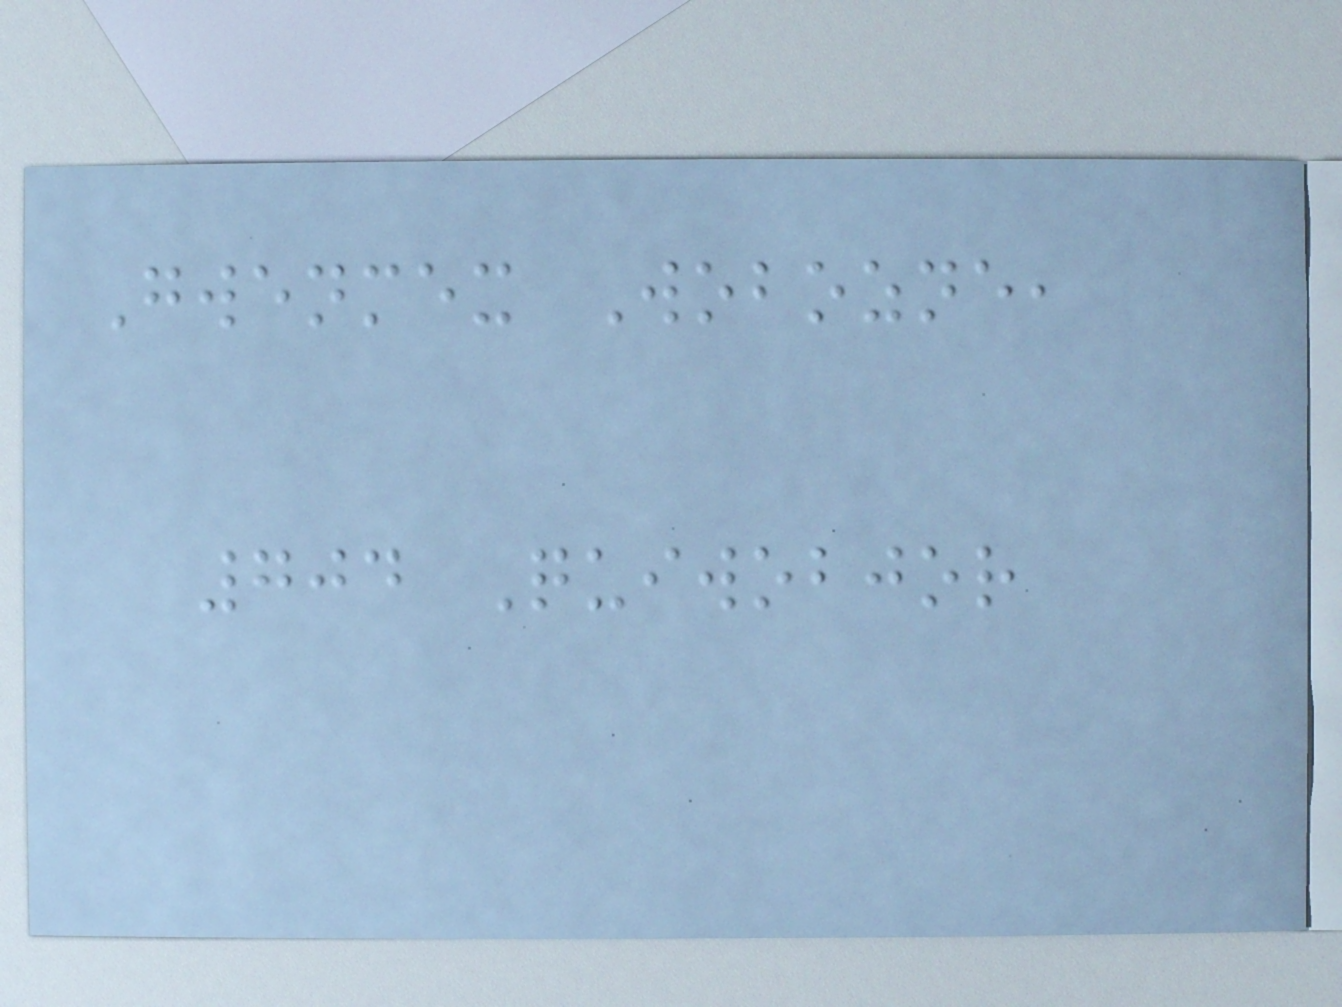Gwenmex Wobozne,
704 Quiwobjor
